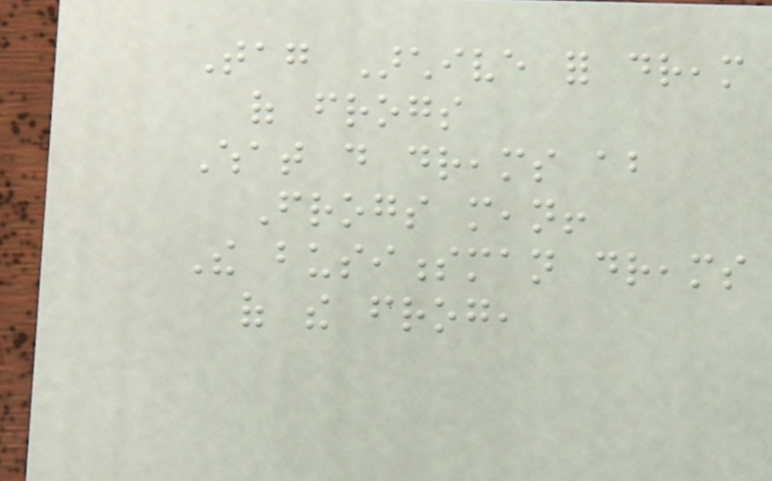Tag Archive for dream
of frogs
What do dreams about
Frogs mean!
The businessman dreams
of the frog,
